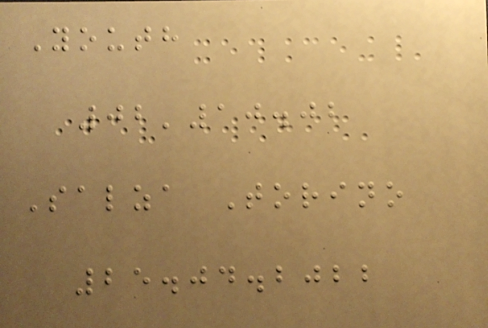Youth
02'10.02
Salza Torino
25.04.2022
